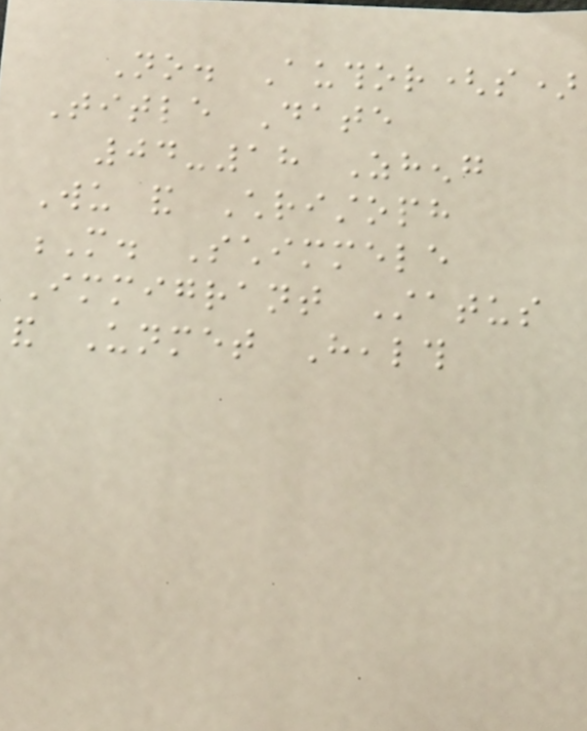No. Author(s)
Title Date
04-18 Zheng
Wu and Christoph
M. Schimmele
Immigrant Status
and Unmet Health
